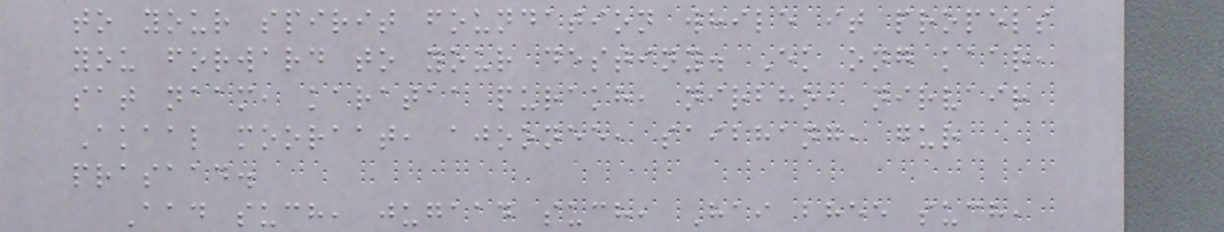to your spirit foundation while it propels
you forward to your destiny. Ek ong kaar,
sat naam, karataa purakh, nirbho, nirvair
Akaal mooraat, ajoonee, saibhang, gur
prasaad.
Aad such, jugaad such, Hai bhee such,
